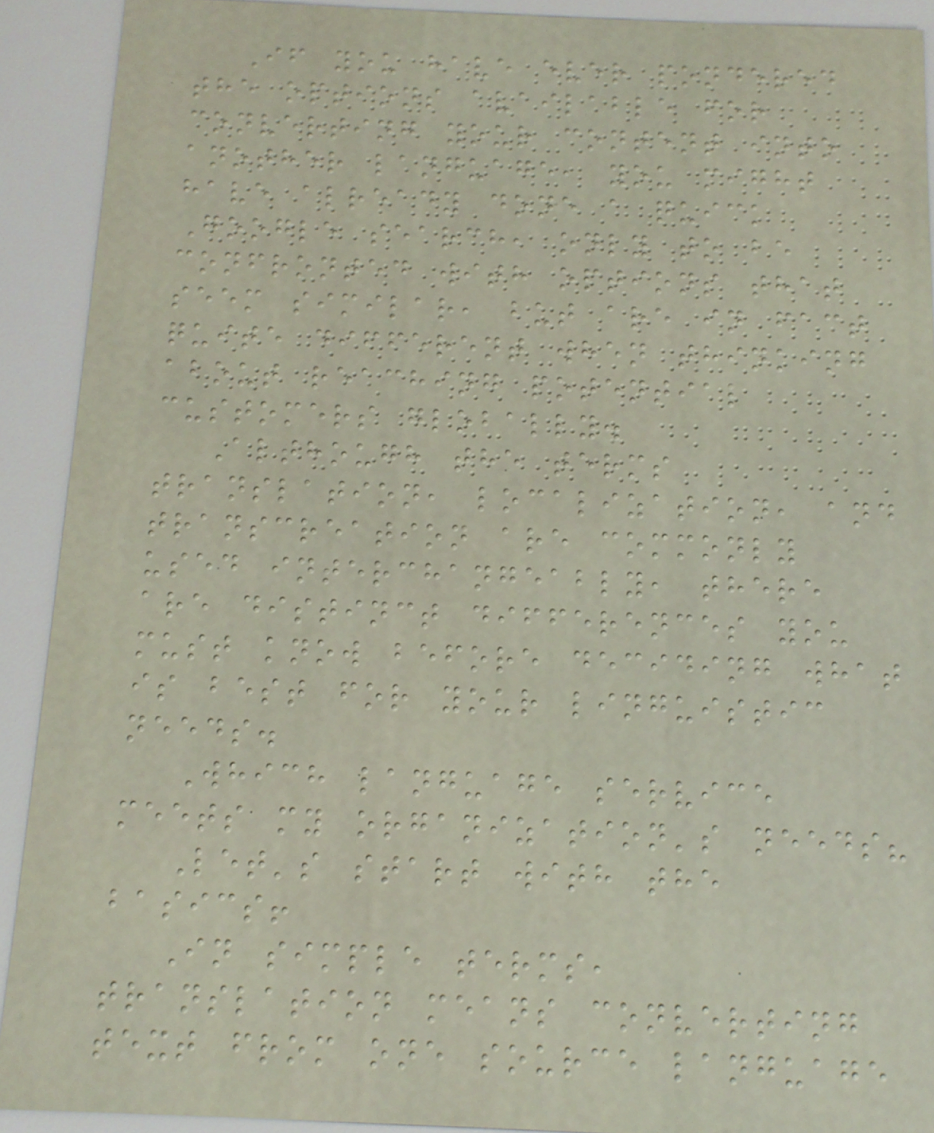If you have ever pondered
the options available for
converting your content into
another language, you might
have already done a quick
Google search, only to be
confronted with options that
seem similar, but are in fact
quite different when thinking
about reaching potential
customers globally.
Although the terms
translation, localization, and
transcreation are commonly
used interchangeably, there
are distinct differences you
must know before deciding what
is best for your linguistic
needs.
Which language service
meets my organization's needs?
Let's start with the
basics!
In simple terms,
translation means converting
text from one source language
